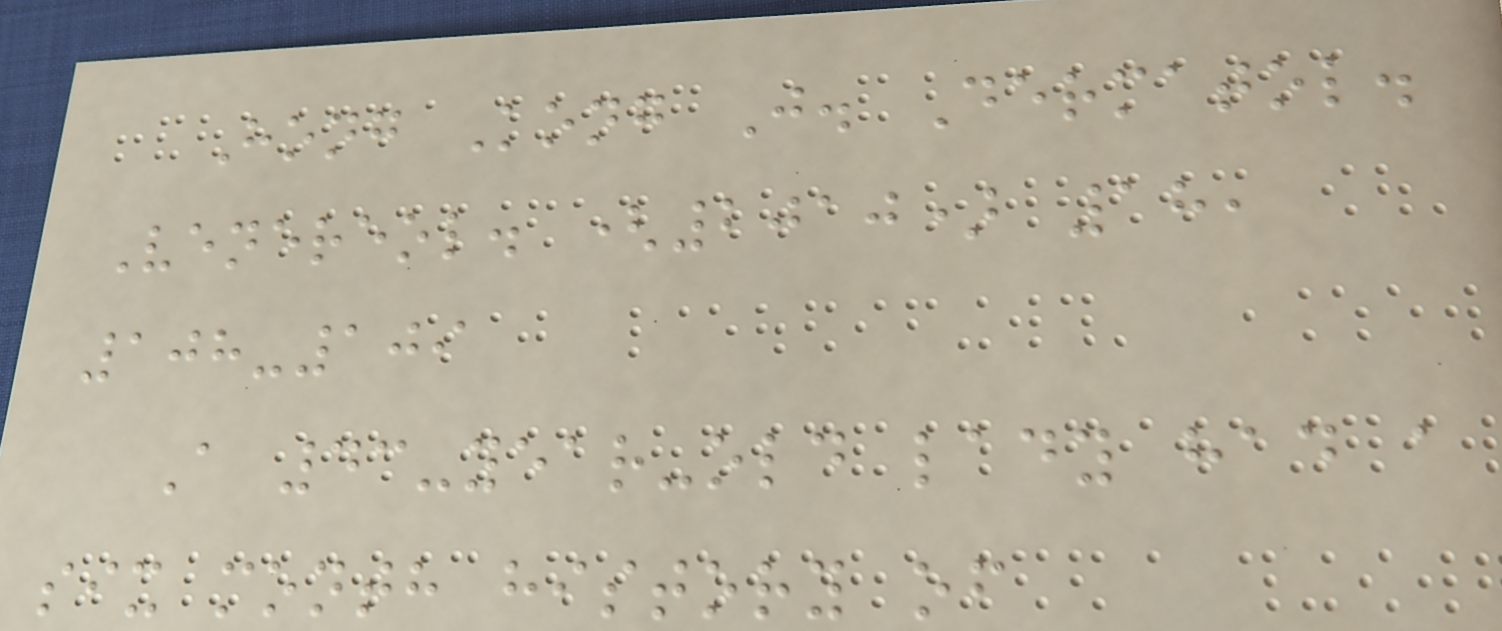Hong Kong J. Dermatol.
Venereol. (2010) 18,
108-109
A 43-year-old lady had a
six month history of
